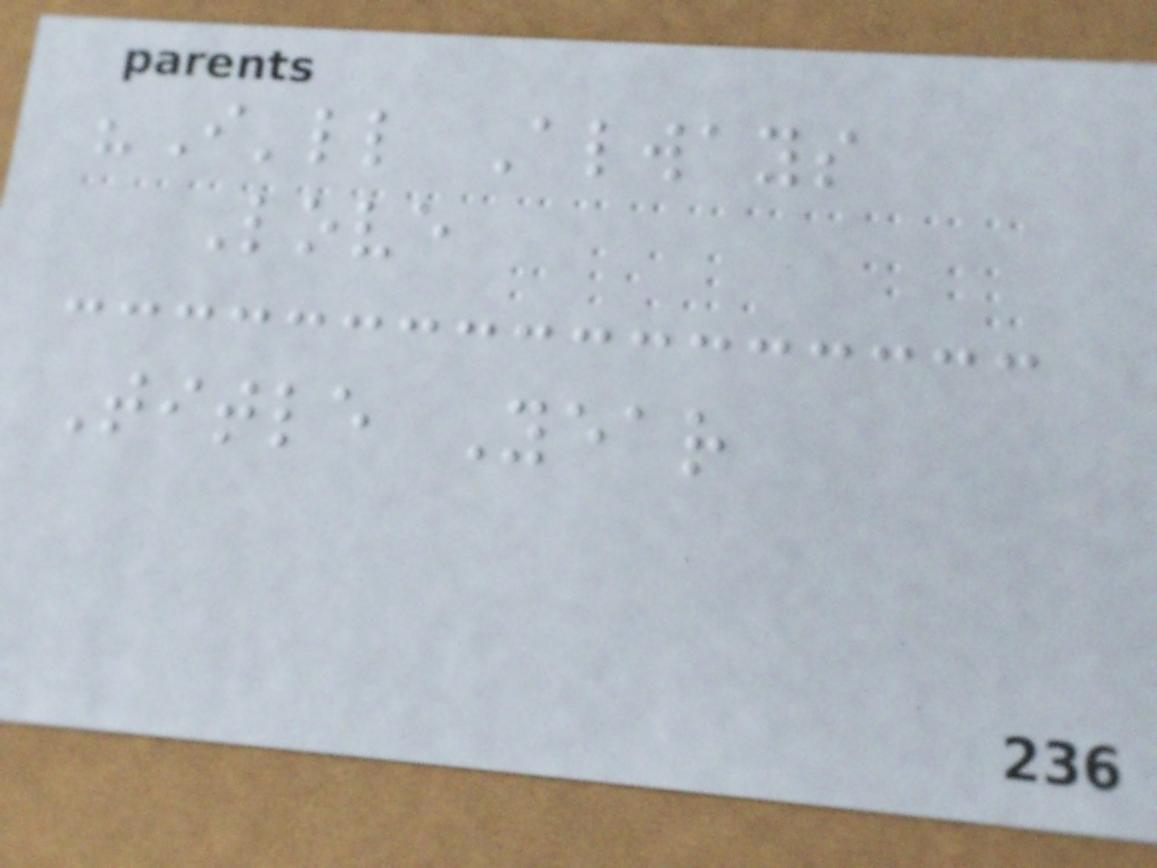"I'll Always
Love
Title Year
